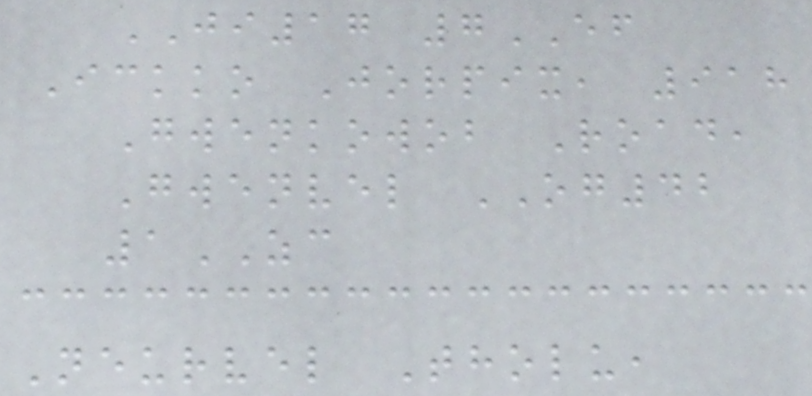JI17 7EF
Ickko Jorpix, 918
Gwenkowob Road,
Gwenvel OG42
1ZC
Neurvel Tholu,
